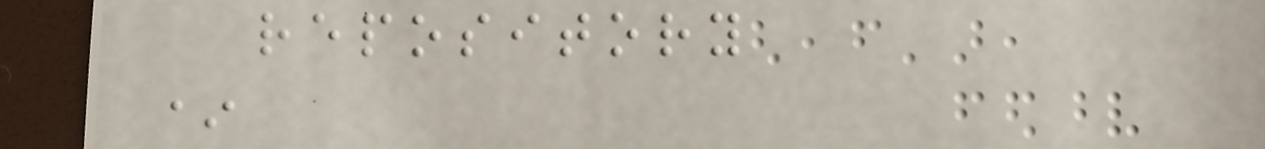repository
*
